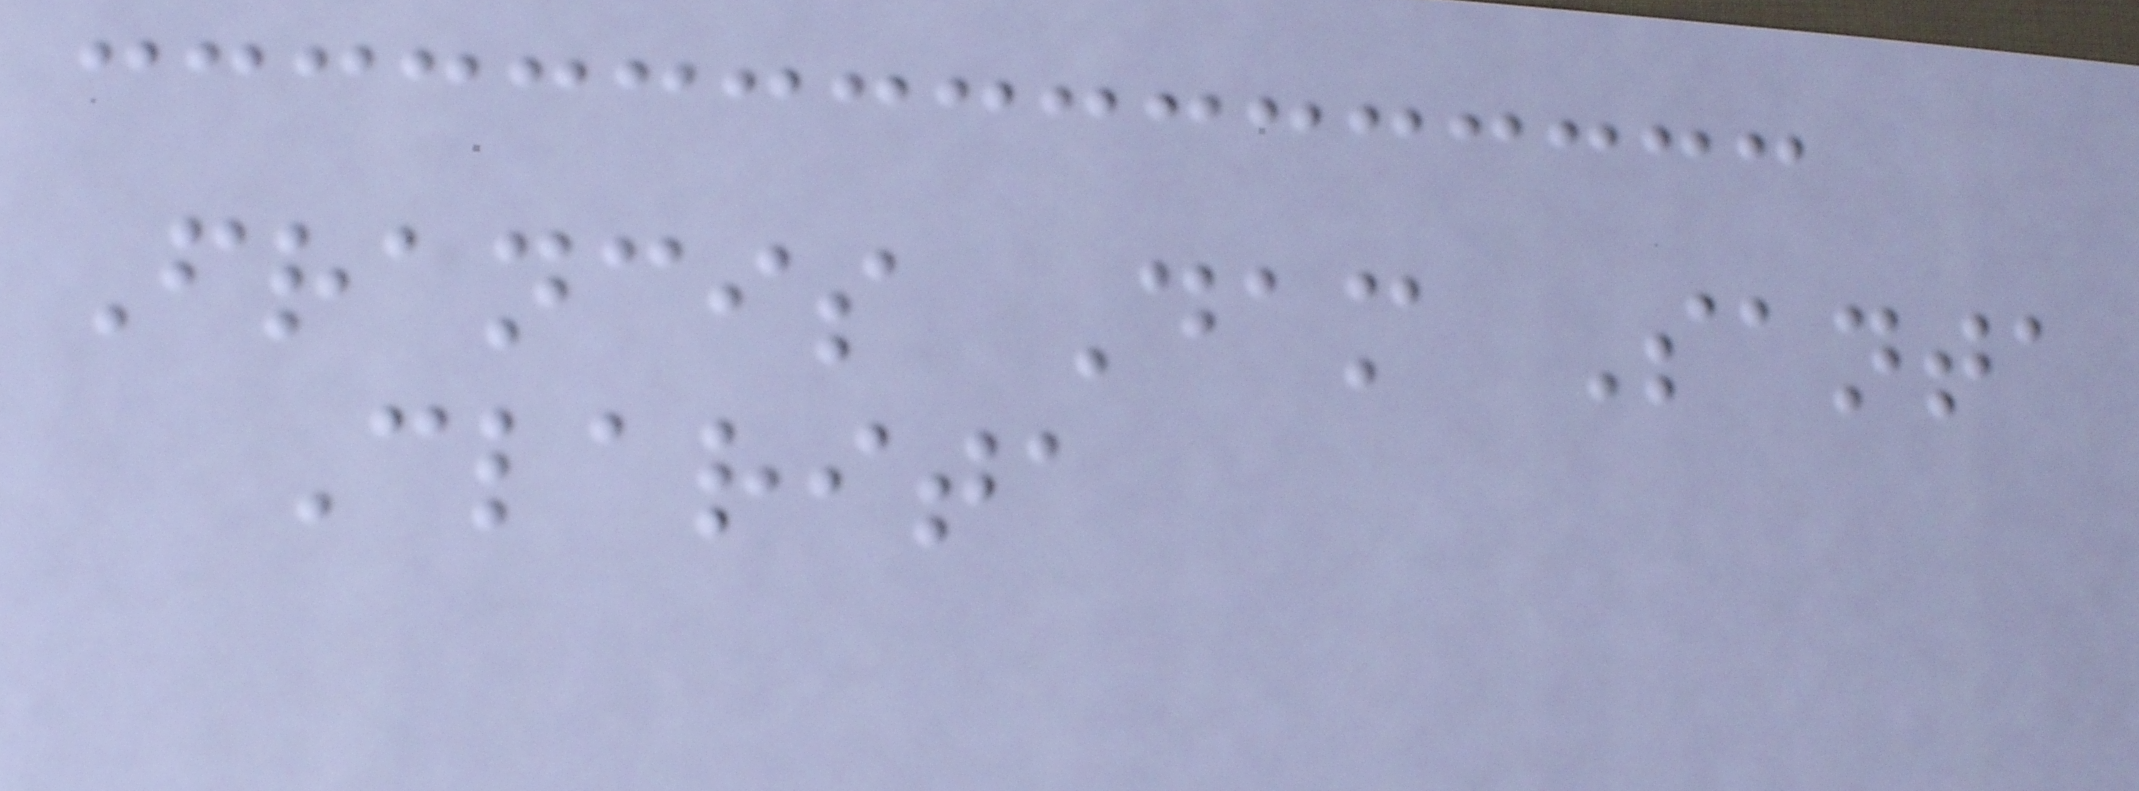Francis Dam Santa
Clarita
